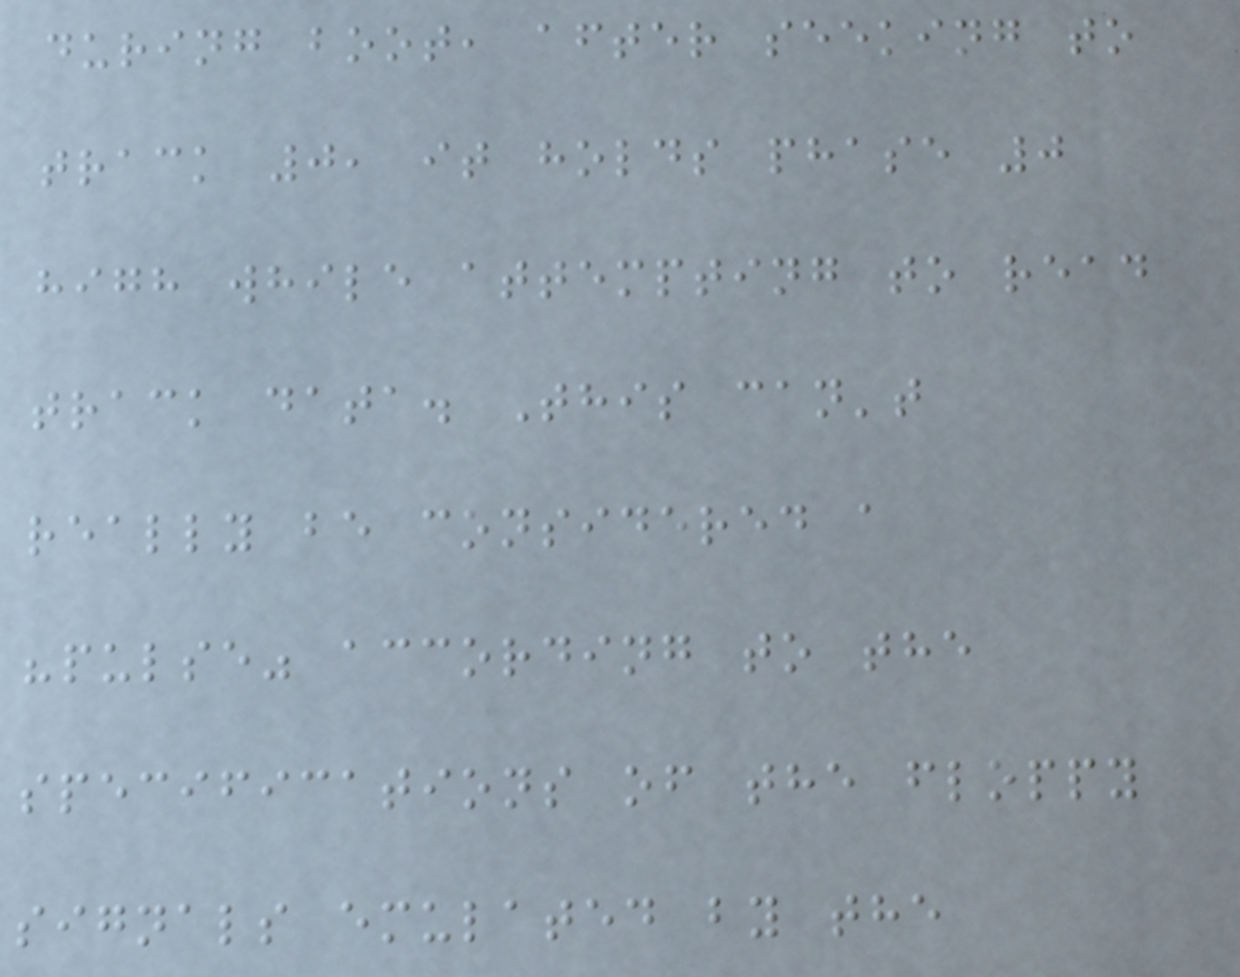during boot, after seeking to
track 0, it holds phase 0
high while attempting to read
track data. This can't
really be considered a
"pulse" according to the
specifications of the floppy
signals emulated by the
